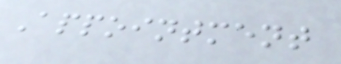Appointment
